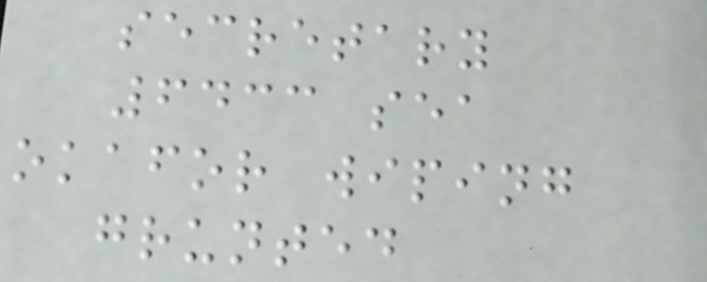secretary
6433 sea
okafor wiping
grunted
